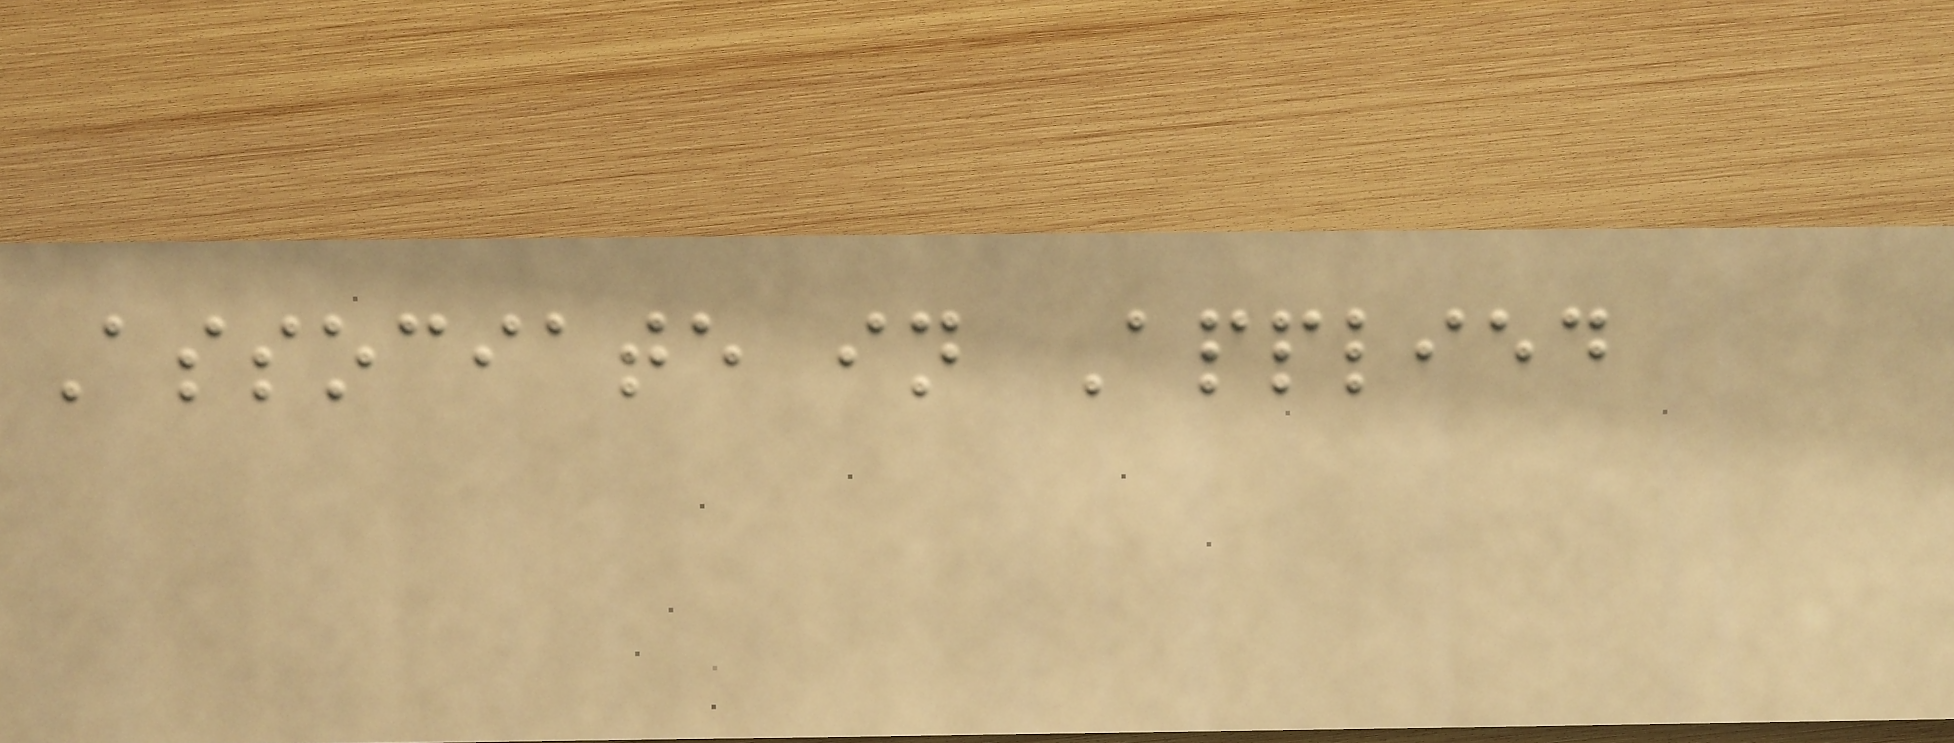Associate in Applied
